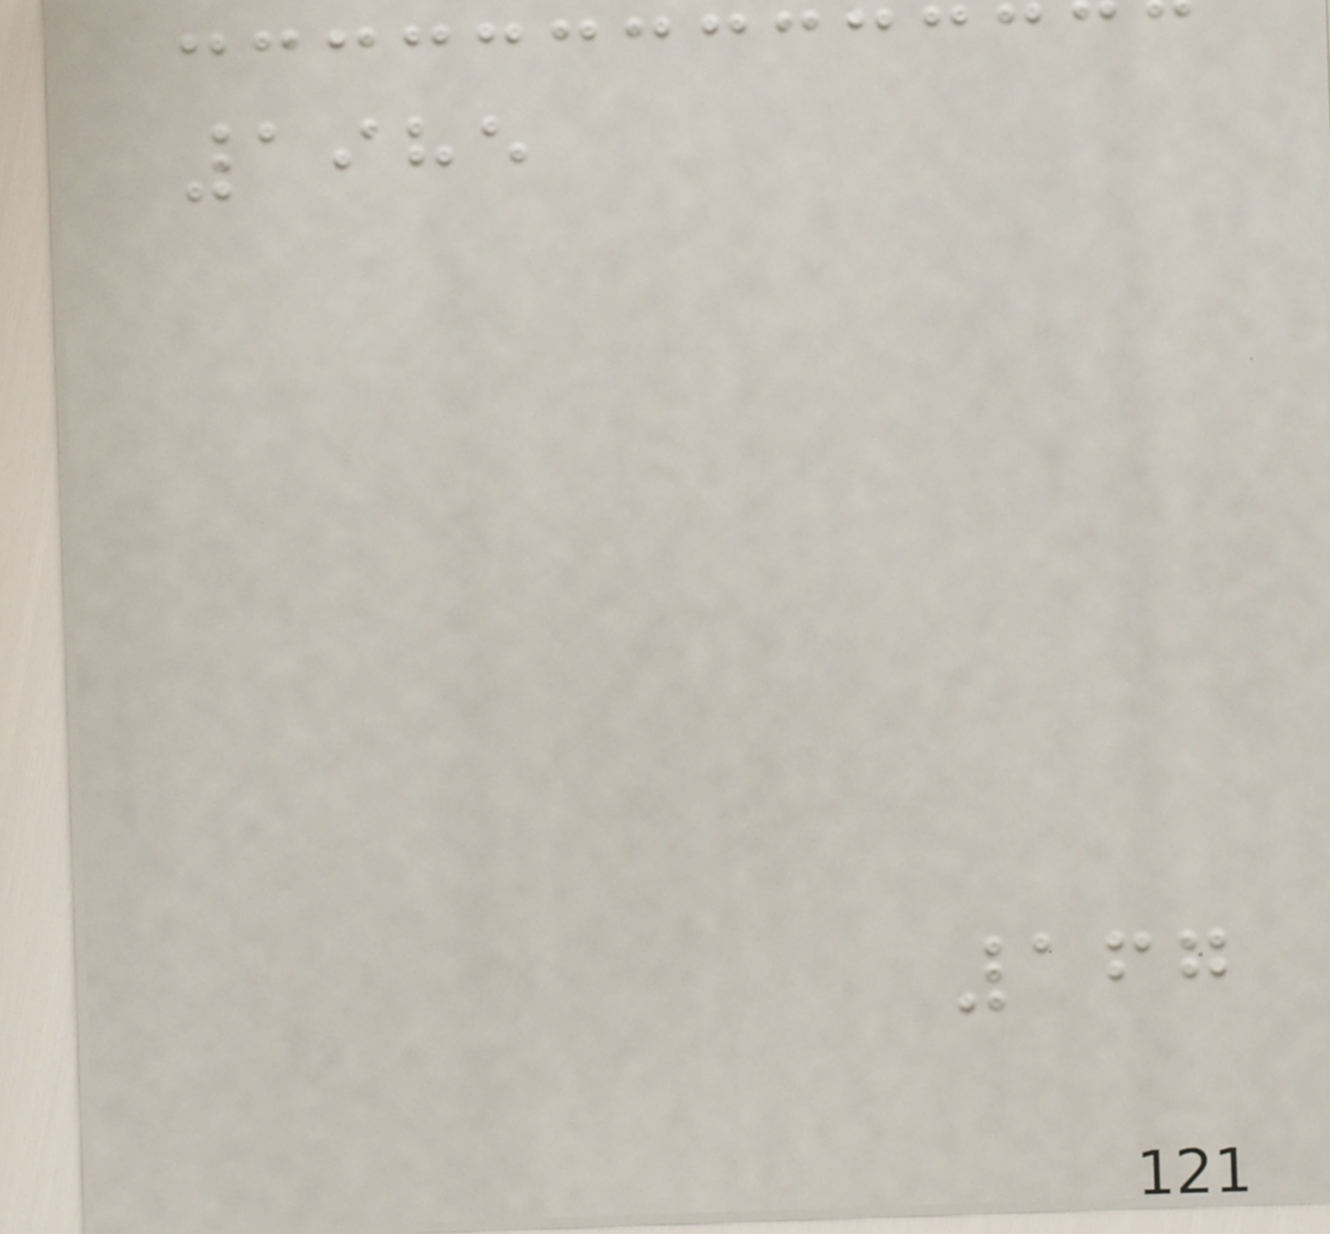1985
167
